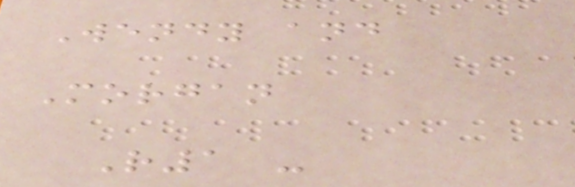Wendy and
Morgan
R1 -
